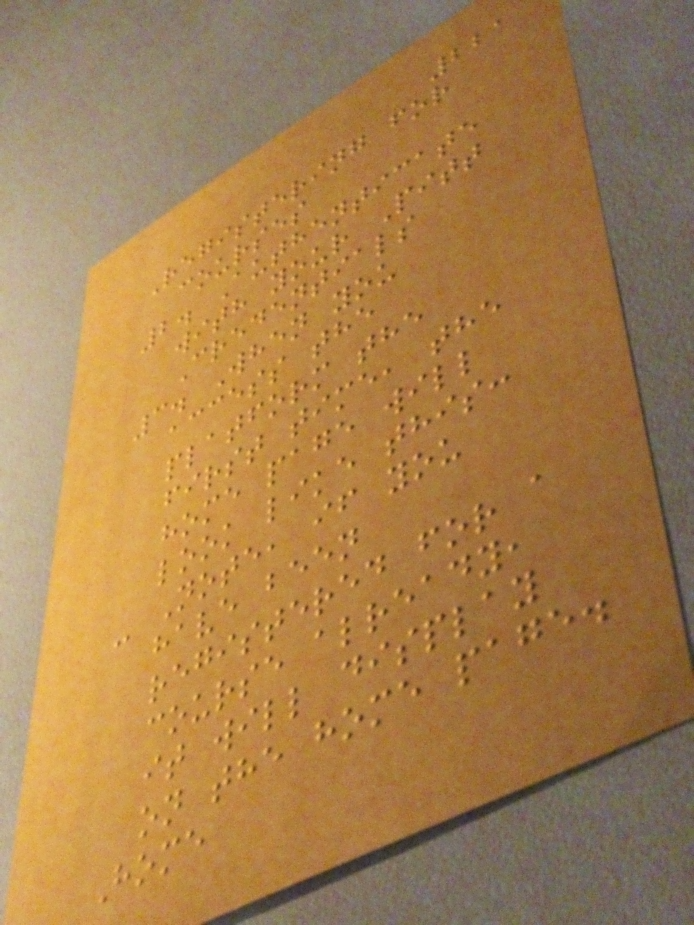221
Registering for
courses
2. Authenticate
with your Pitt
Credentials
3. When you
access the
platform the
first time, the
home page will
look like this:
- Note, if you
have been
registered for a
course already,
it will display
on the home page.
Home
